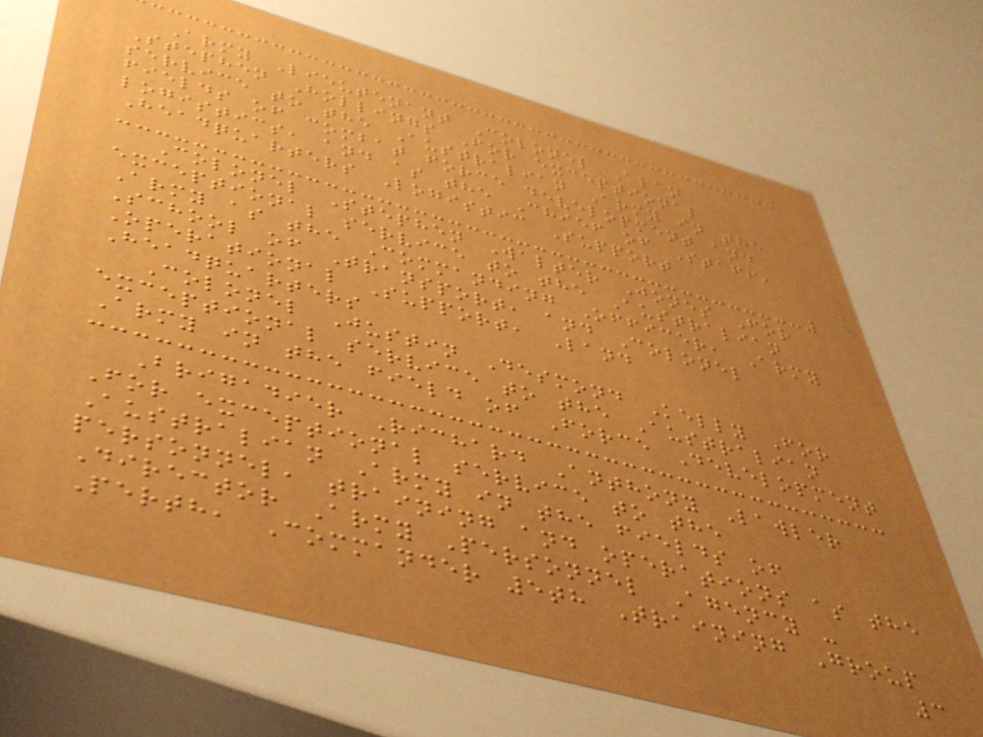Army Lieutenant Colonel Alan
Stephen Hollings For exceptional
service to the Australian Army in the
fields of combat force development and
logistics, and as the Chief of Staff,
Headquarters Logistic Support
Colonel Stephen Walter Jones For
exceptional service to the Australian
Army as the Commanding Officer, Army
School of Transport, and Colonel
Operational Support, Land
Headquarters
Colonel Justin Desmond Kelly For
exceptional service to the Australian
Army in the field of Force Development
Brigadier Richard Anthony Lawler
For exceptional service to the
Australian Army in the fields of
personnel, training and operations as the
Director Army Personnel Agency -
Perth, Commander 5th Training Group
3
